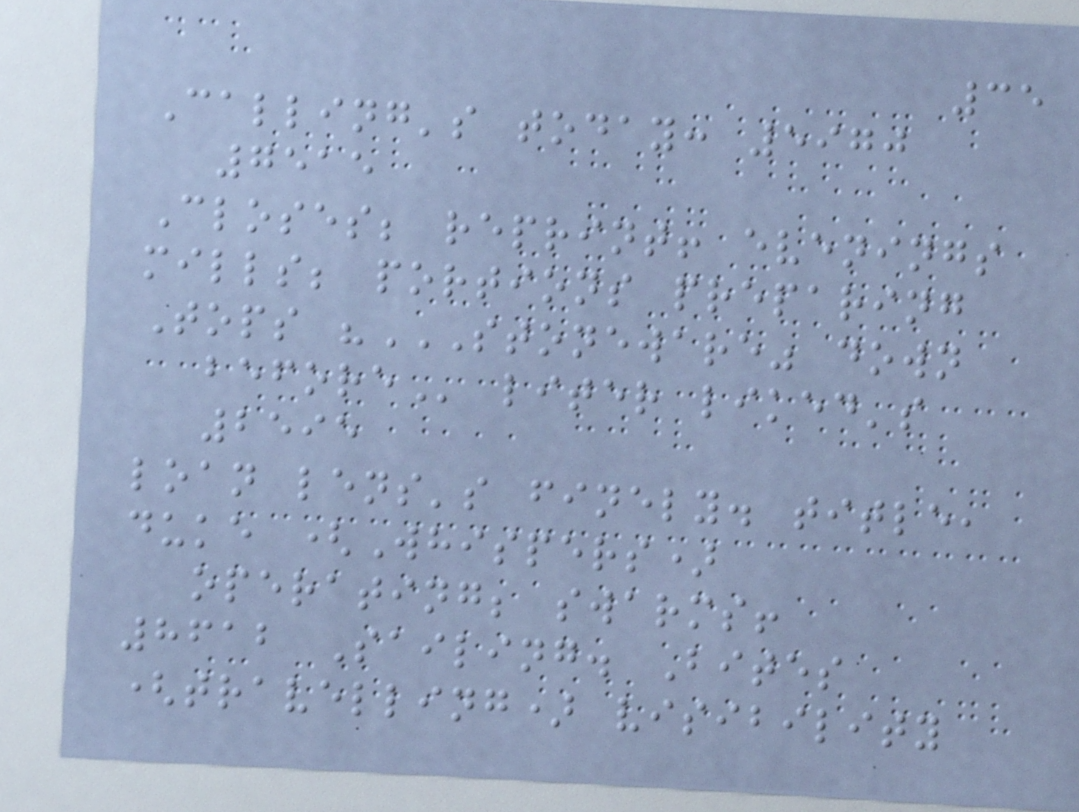35
Calling's today: 5970
7515
Closes; reprint! evenings
mills; portions preparing
Tops "STONEWARE" DOWN
BEFORE liter liked's
2595
loan lens's finely. title,
duke (Whispers)
operating; swarms!
8612 Sailing. Bites
(travelling) visibility
